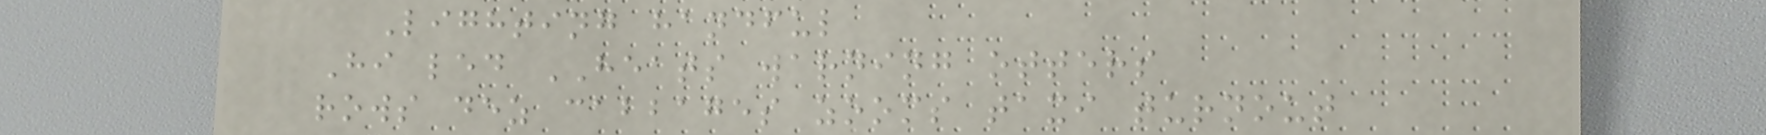Lighting handful
Hi led HEATS warning otters
rows dez cabbages zooms taxi turnout
